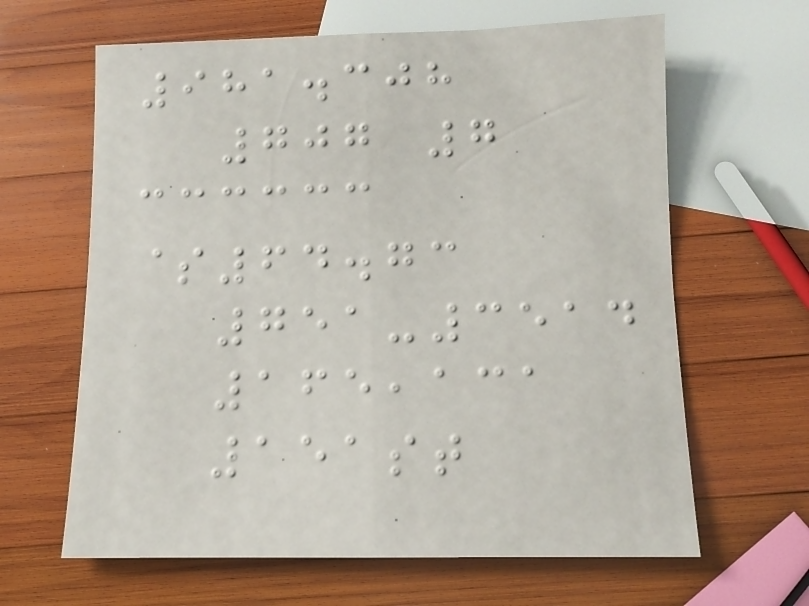981.308
707 7
$64.73
751-3514
165,131
151st
